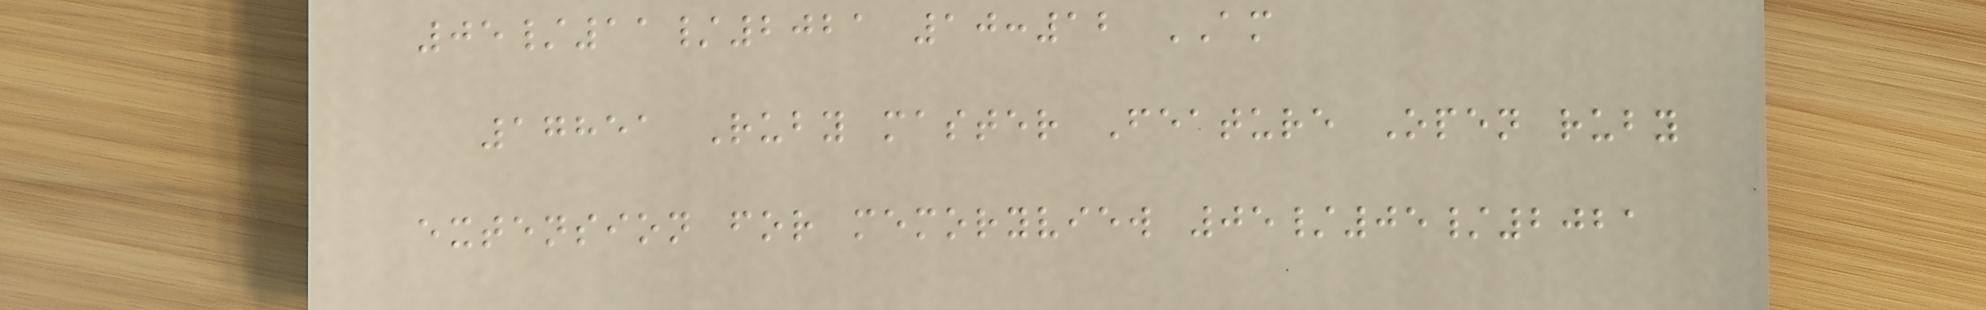05/11/2021 10:12 AM
17851 Ruby master Feature Open ruby
extension for memoryview 05/05/2021
